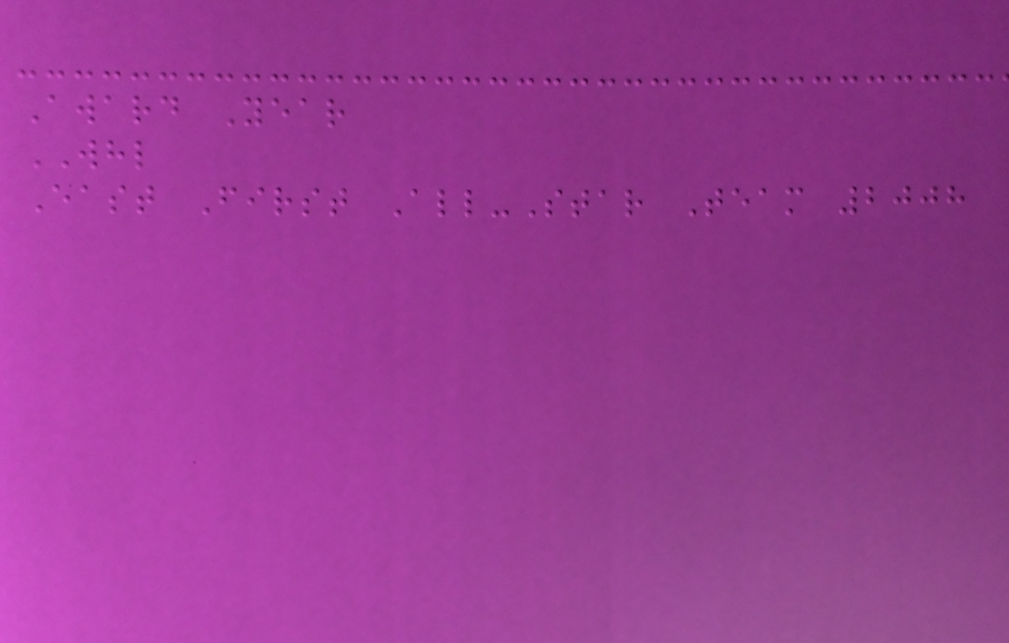Award Year
WHL
East First All-Star Team 2008
